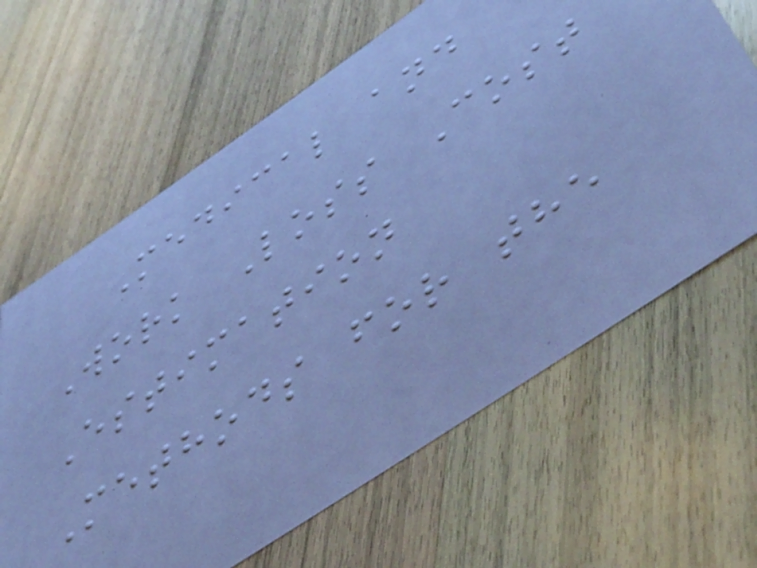Medical and
Work Loss Cost
Estimation
Methods for the
